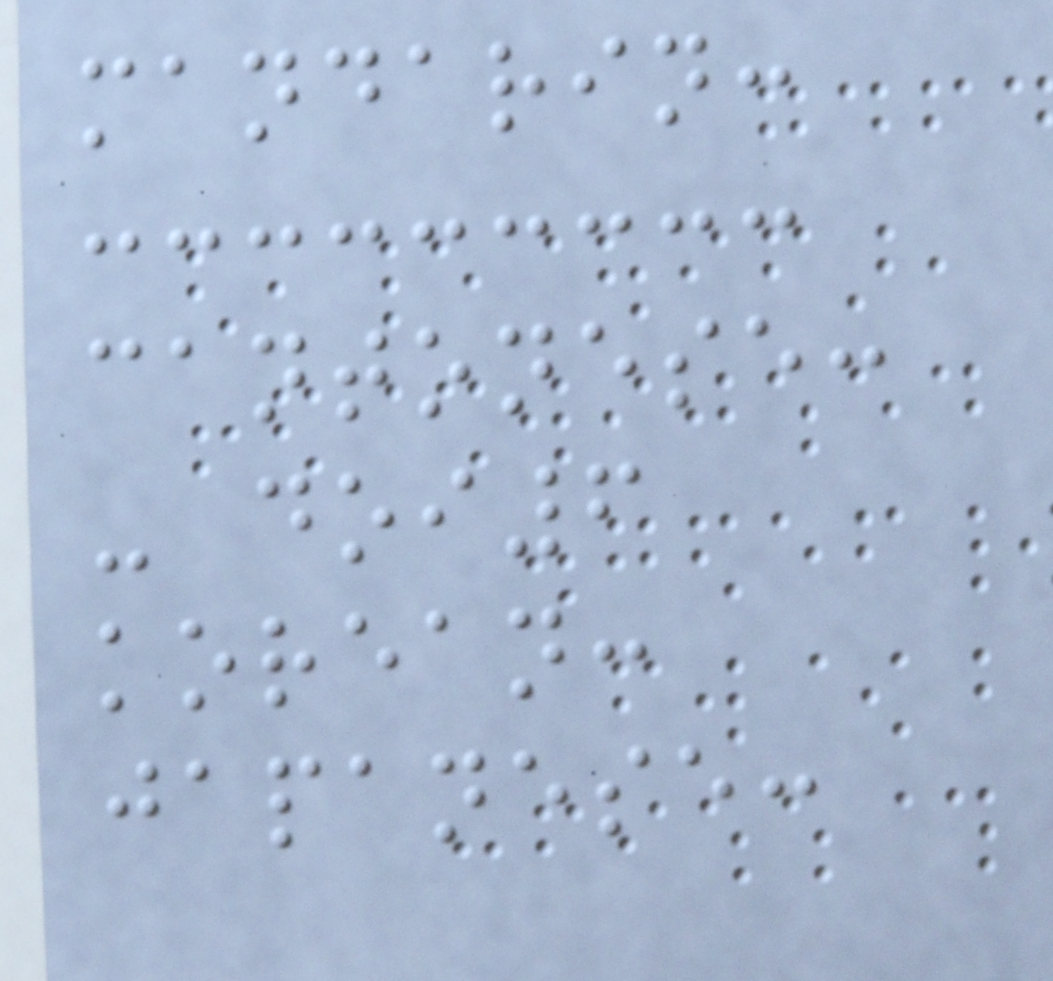mandarin:
cantonese:
- doi6
korean:
japanese:
